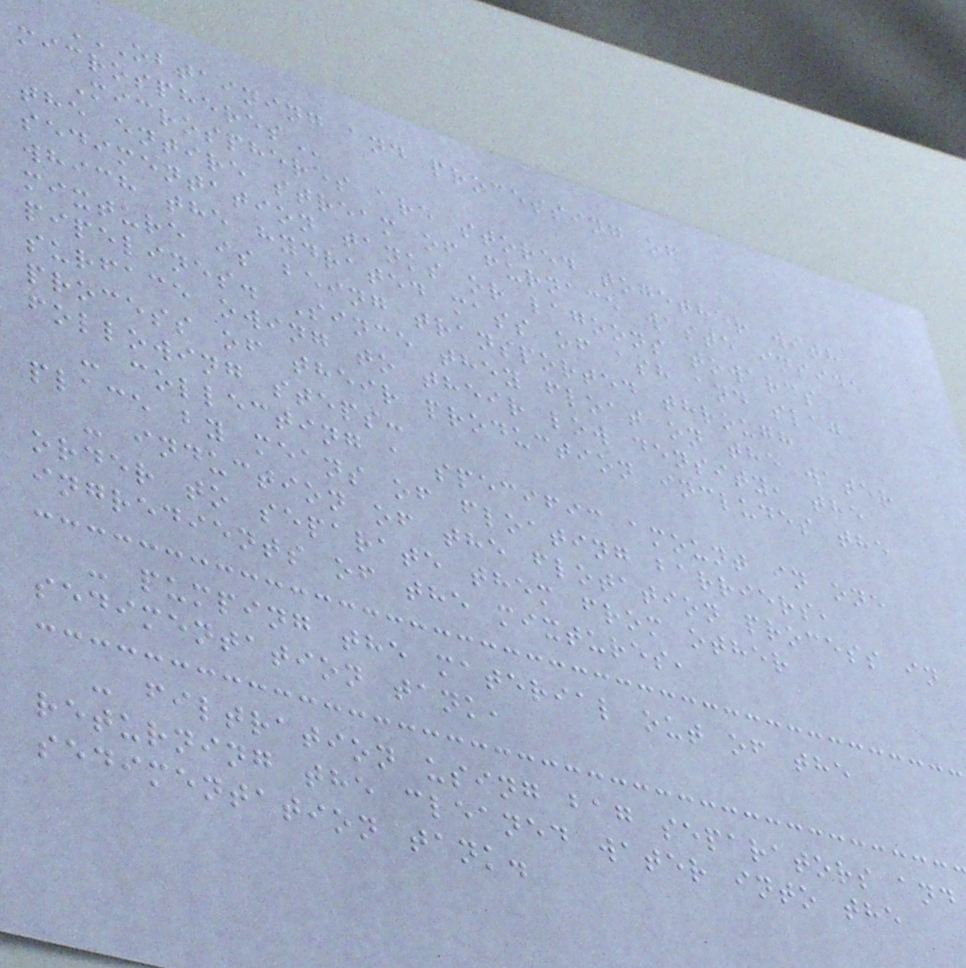OBTAINING AND PROCESSING OF
MICROSPHERES
Microspheres are stored together with
the entire stream of furnace waste inside
sedimentation tanks or lagoons towards
which the hydrated mass of ash and slag
mixture is being transported through
pipelines. Since they float on the water
surface owing to their low density, the
process of their production includes the
following steps:
- collecting a specific amount in one
place by means of floating barriers,
- induction of the flotation process in
order to separate them from other
ingredients of the mixtures,
- pumping the material out of the
sedimentation tank,
- filtration using bag separators and
returning the cleaned water into the
sedimentation tank.
